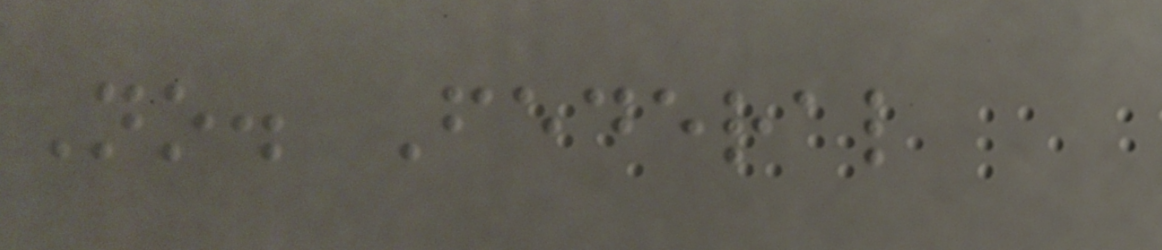No. Federal
